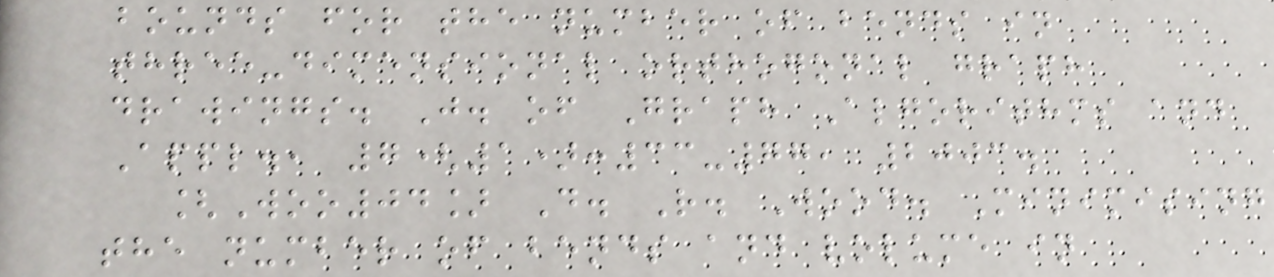bounds for the number of bends in
three-dimensional orthogonal graph
drawings. J. of Graph Algorithms and
Appl., 7(1):33-77, 2003.
[Woo04] D. R. Wood. Minimising
the number of bends and volume in
